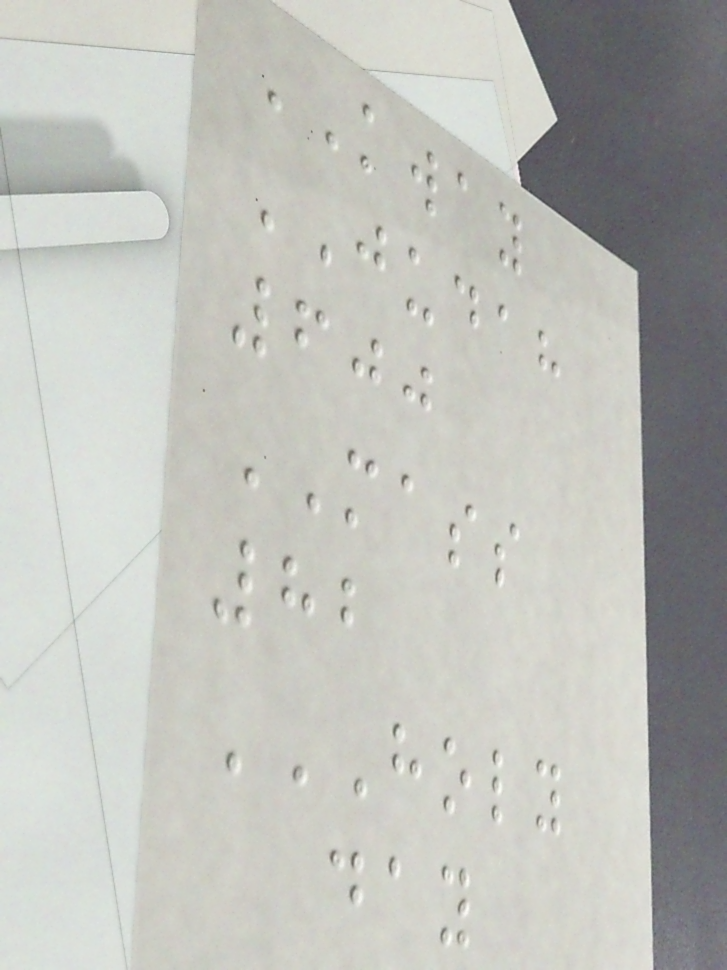KWAY
JUDAH
600
MASS
82
HOLY
DAY
